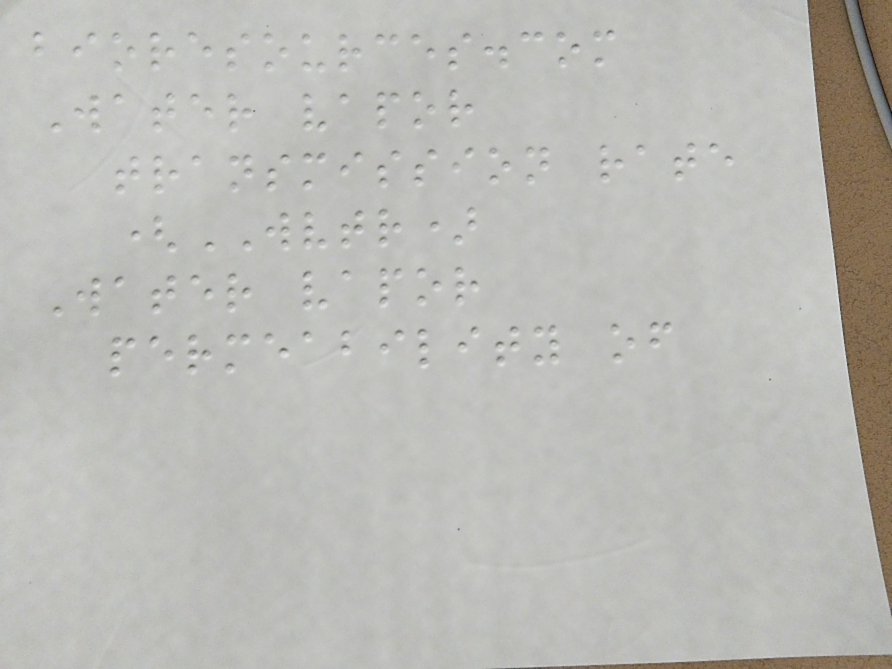bioresources.com
Water vapor
transmission rate
(WVTR)
Water vapor
permeability of
